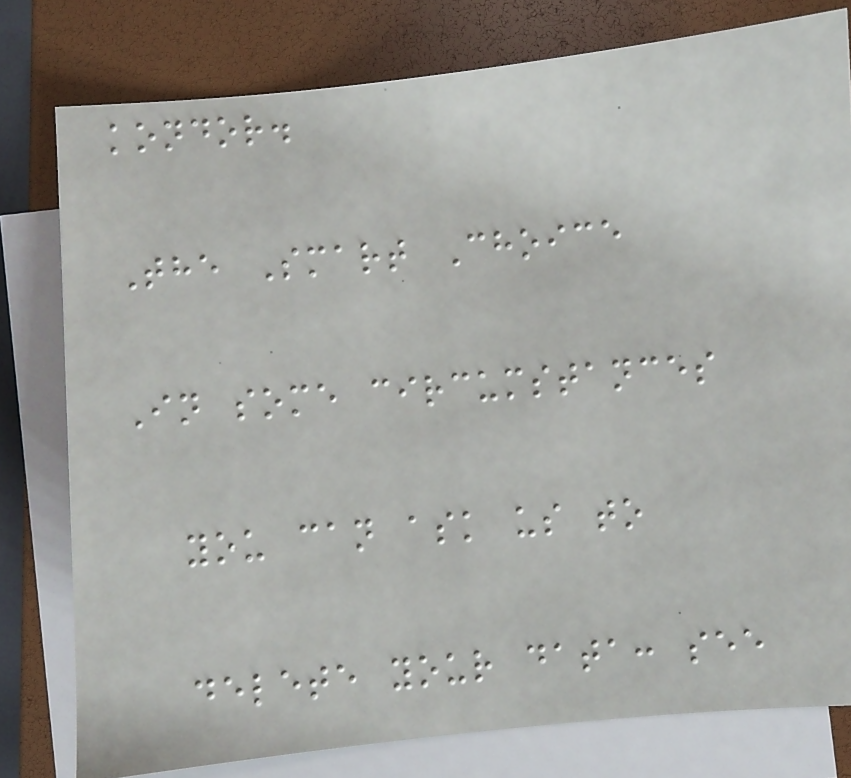kondor.
The Smart Choice
In some circumstances
you can ask us to
delete your data: see
